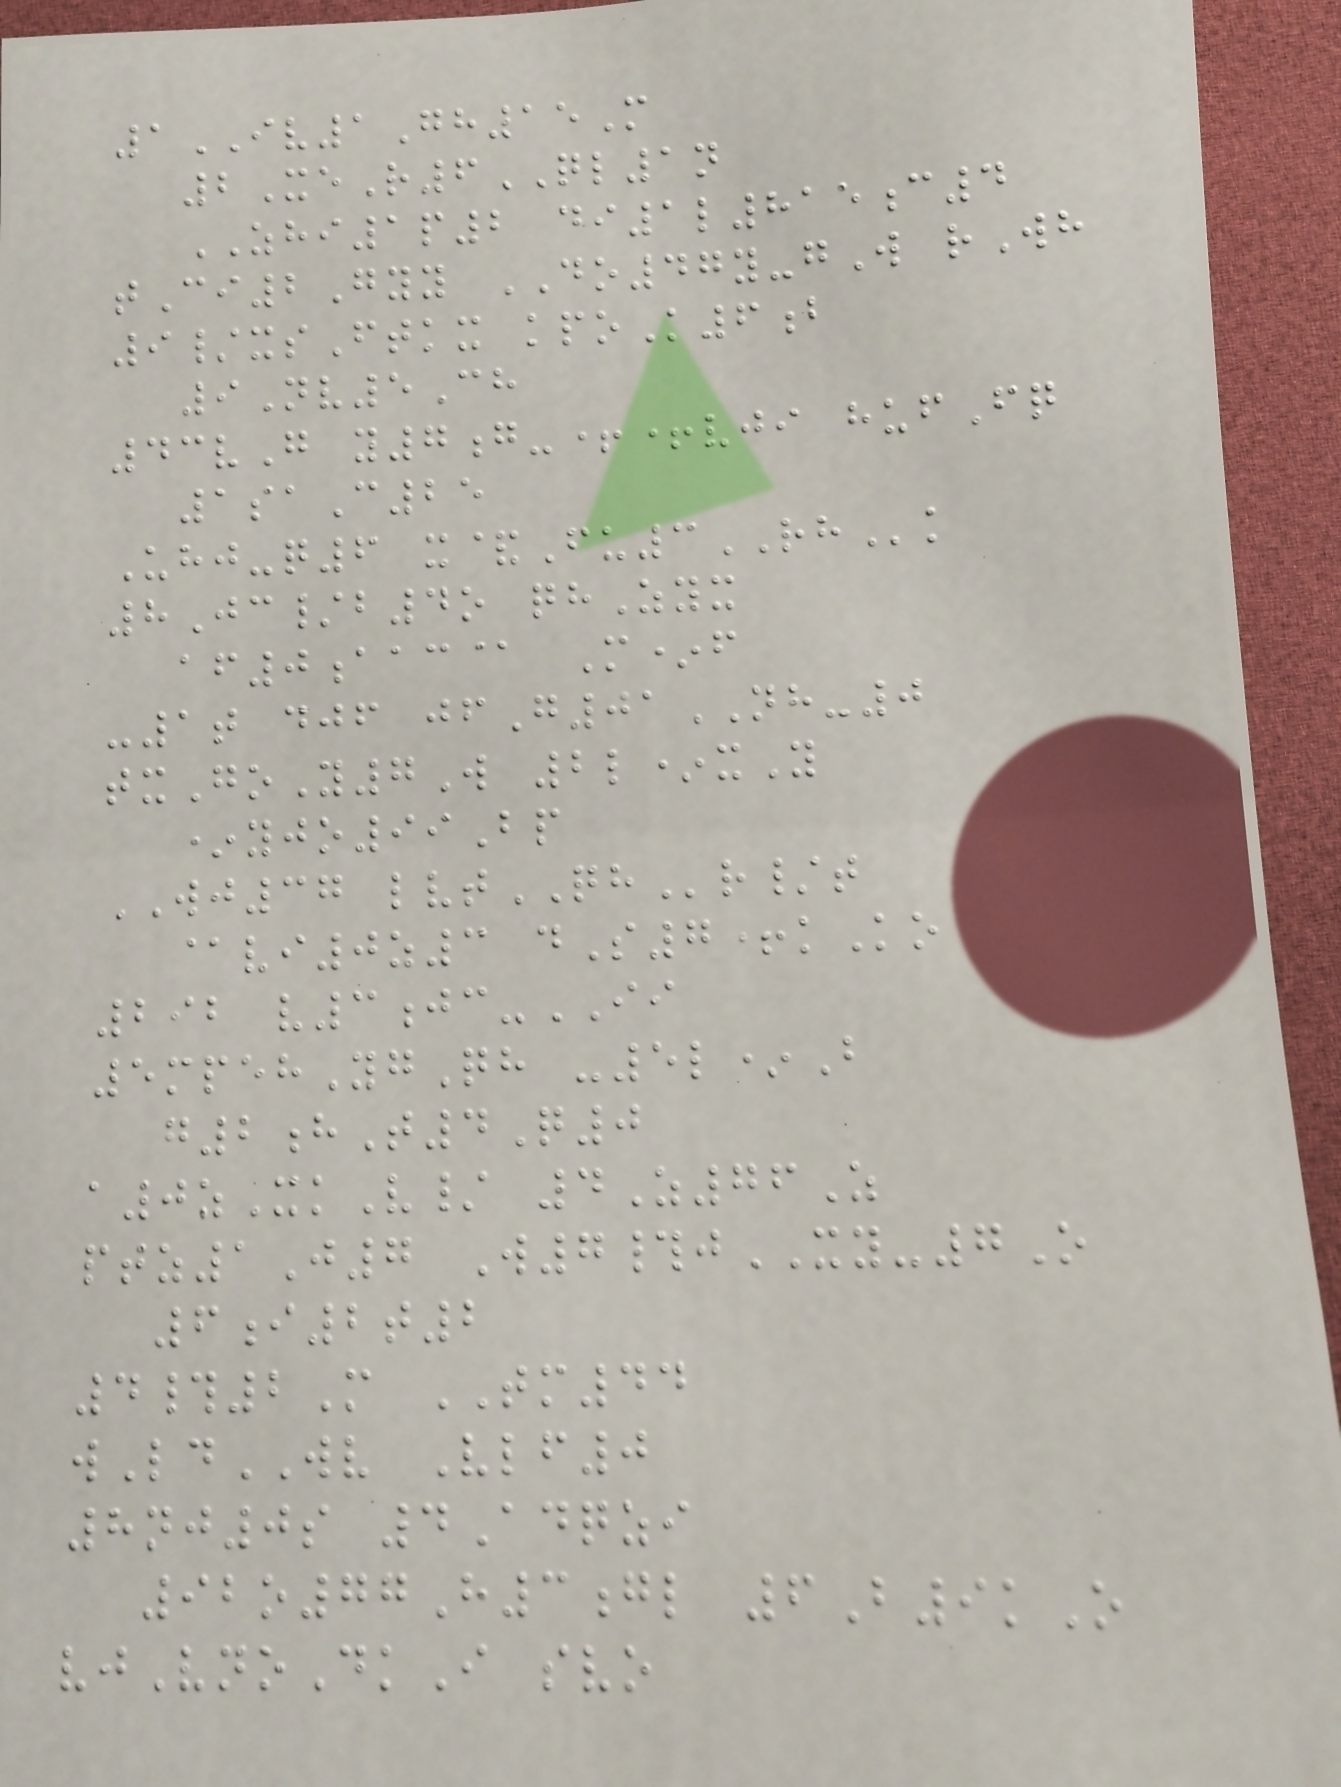1IV1Gh15M
2XeR6QL1n
ZHI1p2 di1l815c4
tCi2Gyy DO47y-gW rWh
9/xsFtkx kpoK6b
9Nv5Ch
43vG y7g-++vji hufFq
1saC25
Uhj-q6 x&Fu3RHk
8Jc/b4o qhZyx
af0aac@ M*f
-1t djf jfG01NH-0
txGoY7W 2l*xY
*yjo99Bp
WJ37 lvtQHr/t
@vi0z3 dS7+kKo
292 v3jc-II
5mpehYgQh -5l*B
g2hT4Q0
a0zXkV/ 4Z76Z
ptz1J7 W7#jXY-7O
6i2t2
4#2M TM44
wLdWV Vlf0
8nj0s 4Adqzi
92o77H3gl 6B9kO
vjVnoDkI svo
